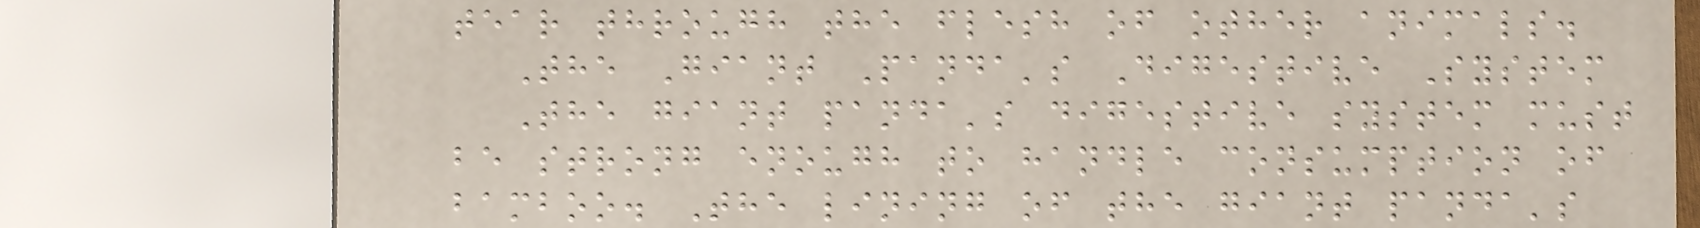tear through the flesh of other animals.
The Giant Panda's Digestive System
The giant panda's digestive system must
be strong enough to handle consumption of
bamboo. The lining of the giant panda's
